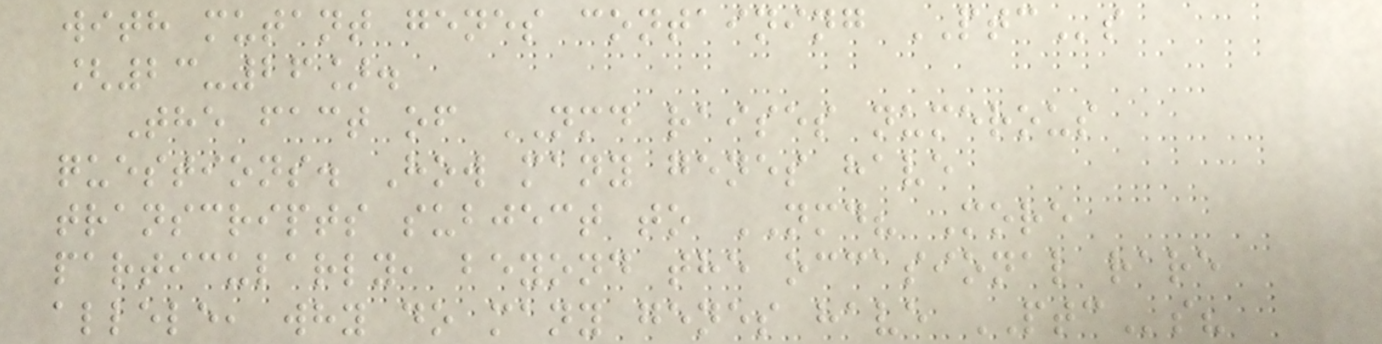with mutant genes containing PTCs
[23-26].
The fact of NMD raises numerous
questions. How many genes have
transcripts subject to NMD? More
particularly, beyond the occasional rare
allele, why do many genes have PTCs?
